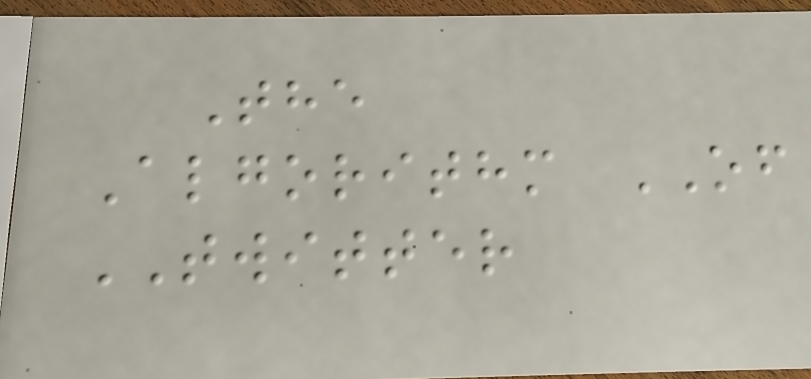The
Algorithm OF
TWITTER
